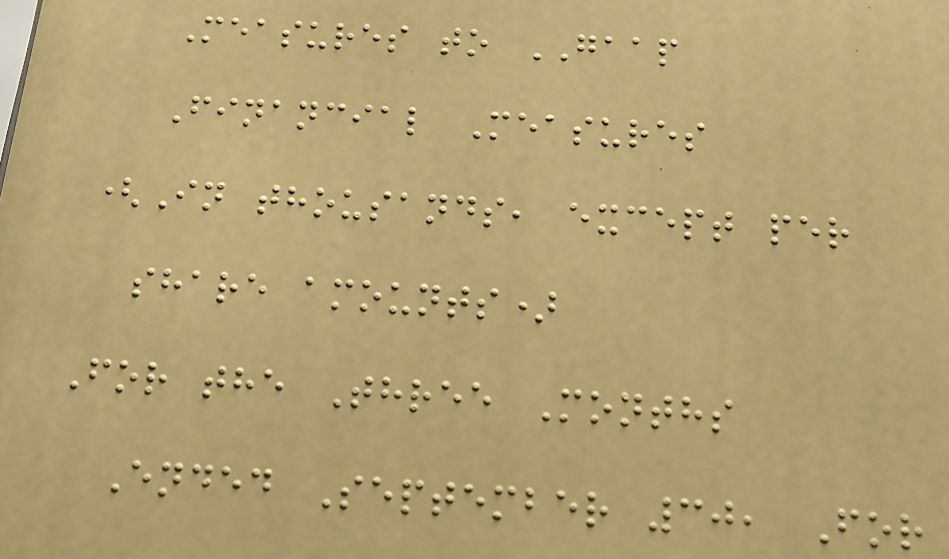Measures to GAAP
Financial Measures
(In thousands, except per
share amounts)
For the Three Months
Ended September 30, For
